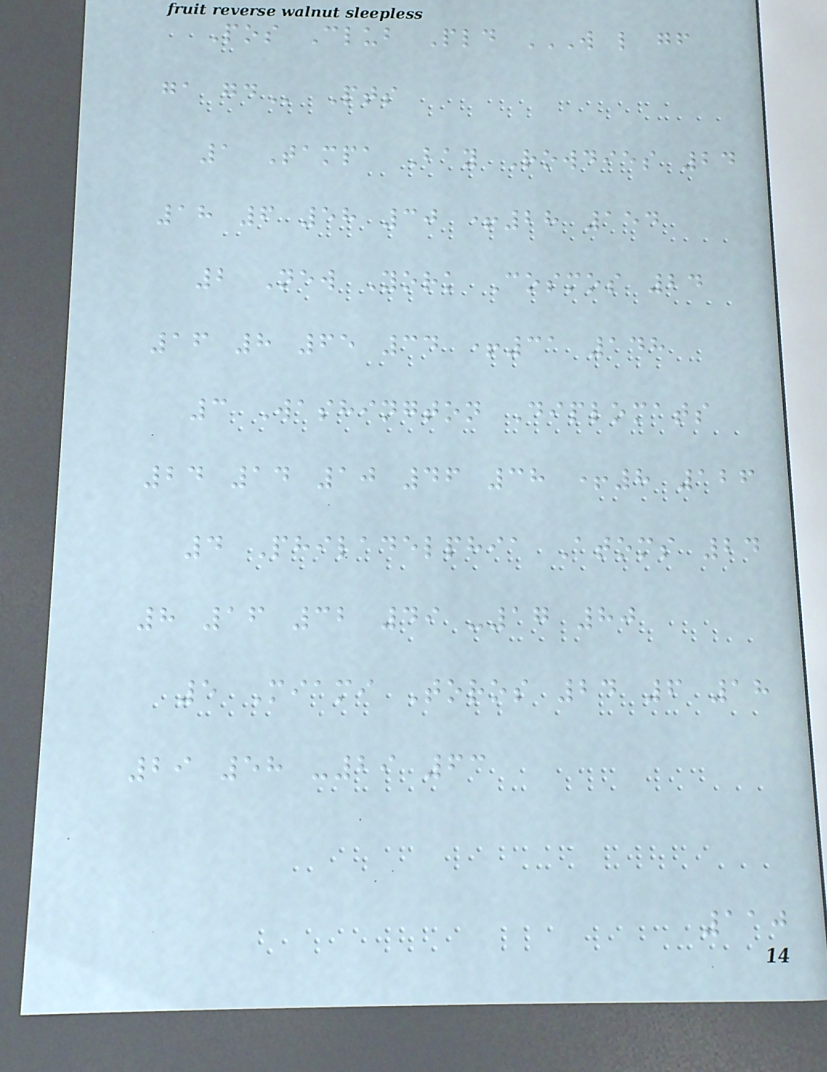Pos Club Pld W L GF
GA GD Pts
1 Tampa Bay Rowdies 24
18 6 58 30 +28 154
2 New York Cosmos 24
16 8 65 34 +31 148
3 Washington Diplomats
24 14 10 46 38 +8 126
4 Philadelphia Atoms 24
8 16 32 49 -17 80
5 Miami Toros 24 6 18
29 58 -29 63
110
